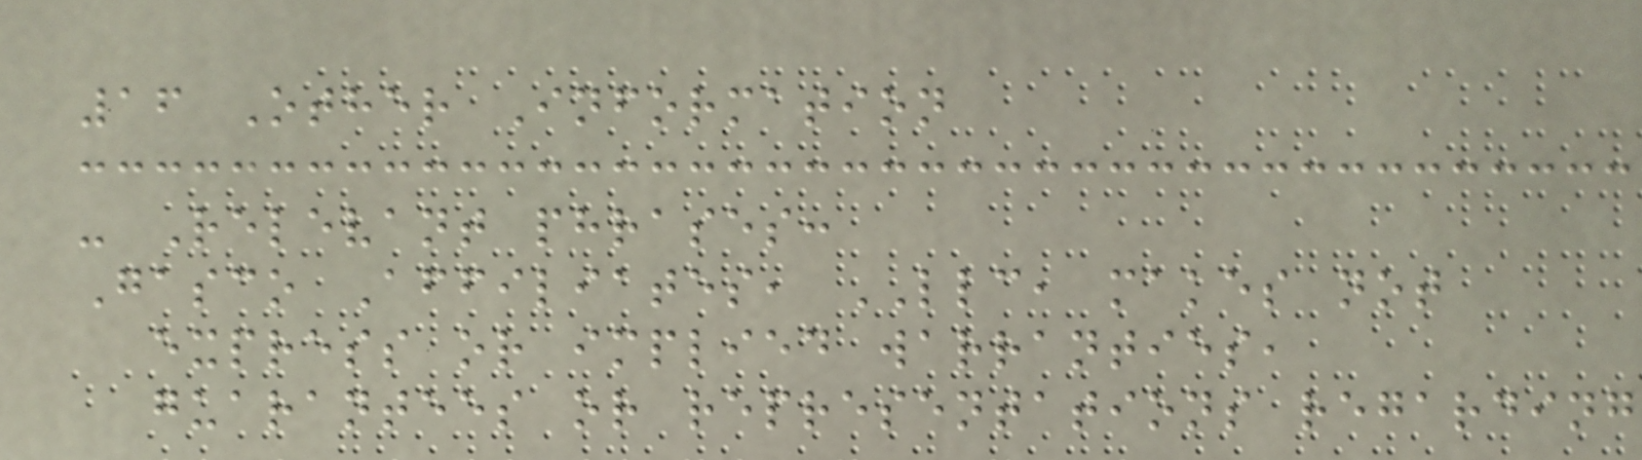16 Other Information
- Relevant phrases:
Gasco Affiliates, LLC, makes not
express or implied warranties,
guarantees or representations regarding
